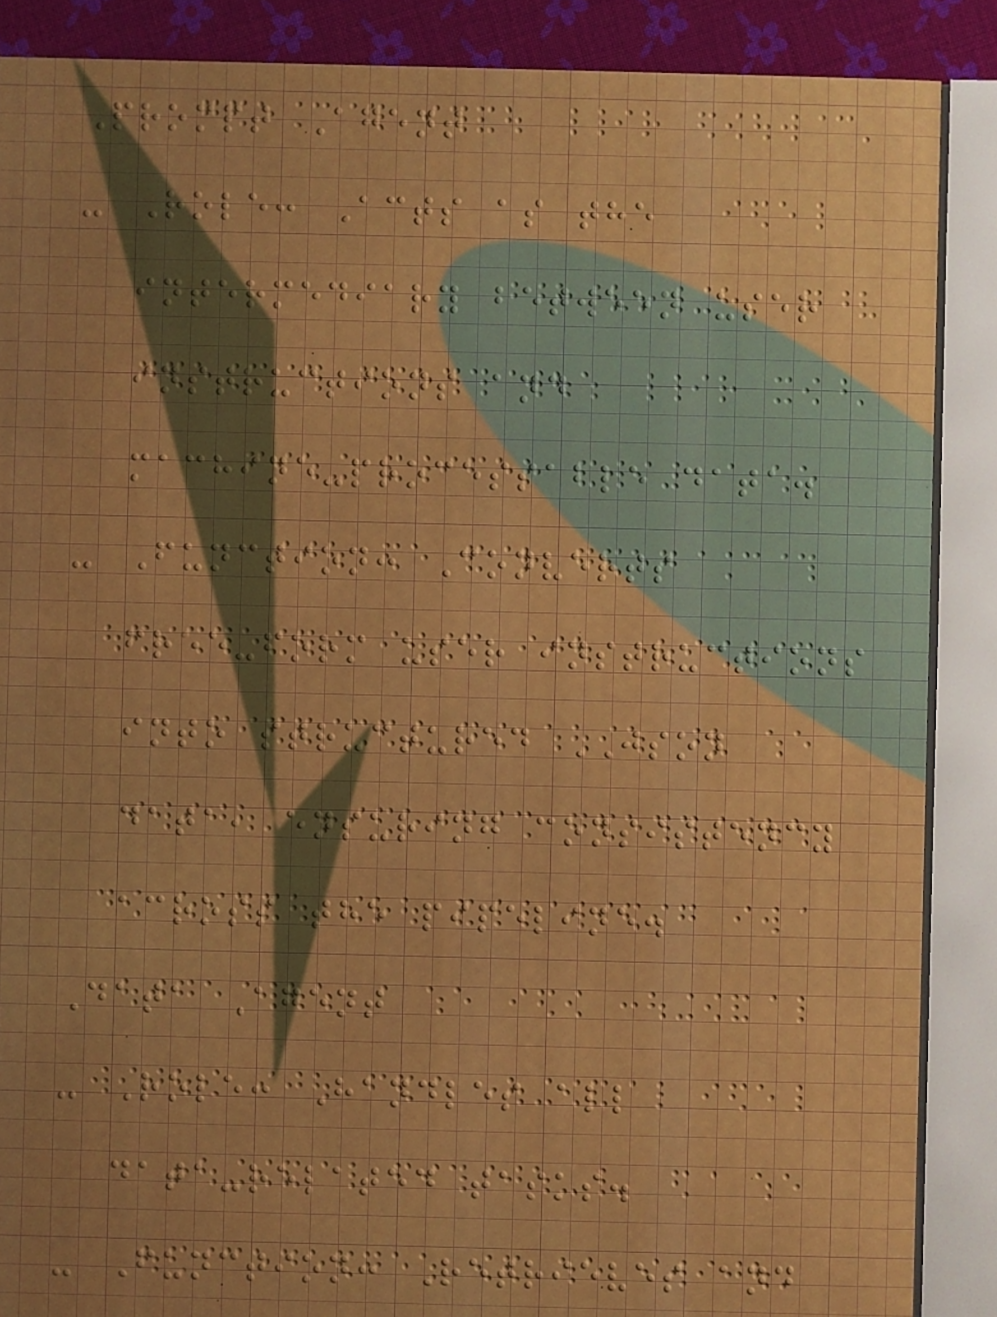Prompt Agent
- Role: Acts as the
intermediary between user
instructions and
machine-processable data.
- Function: Converts
free-form user instructions
into structured JSON
data, ensuring consistency
across the pipeline.
Data Agent
- Role: Handles all
data-related tasks.
- Function: Retrieves and
